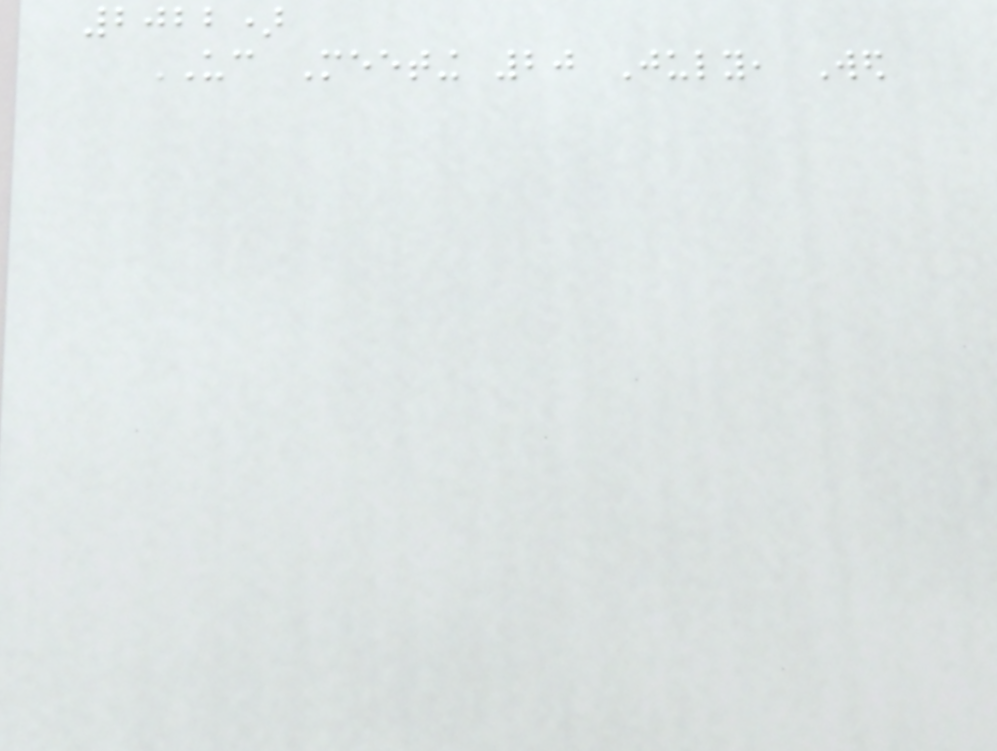2022)
UC Meeting 20 July, Wed
